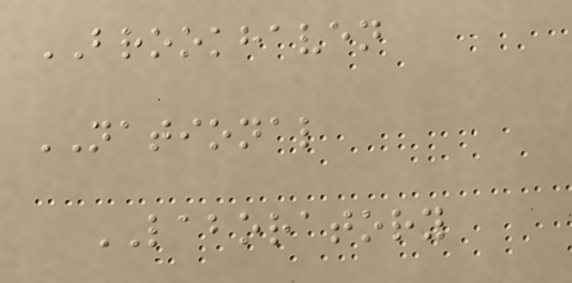BROOKHAVEN
NATIONAL
LABORATORY
